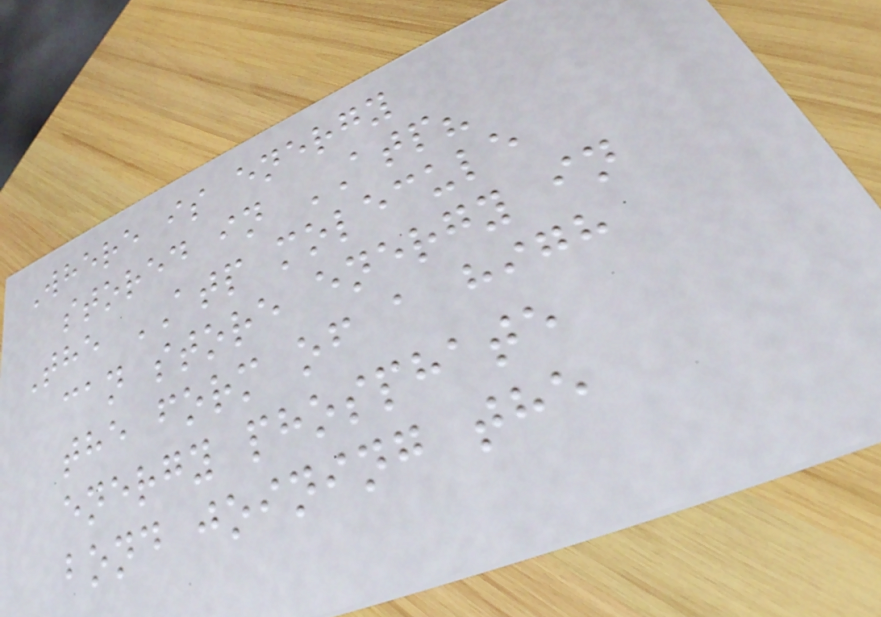Where is energy
stored in ATP?
The ATP molecule
can store energy in
the form of a high
energy phosphate
bond joining the
